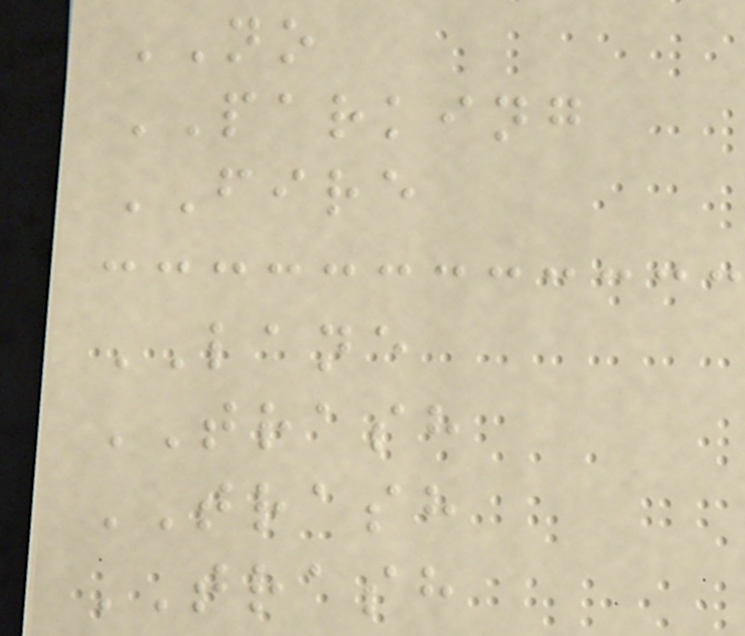NO
PARKING
FIRE
LANE
TRASH
TRASH
TRASH
